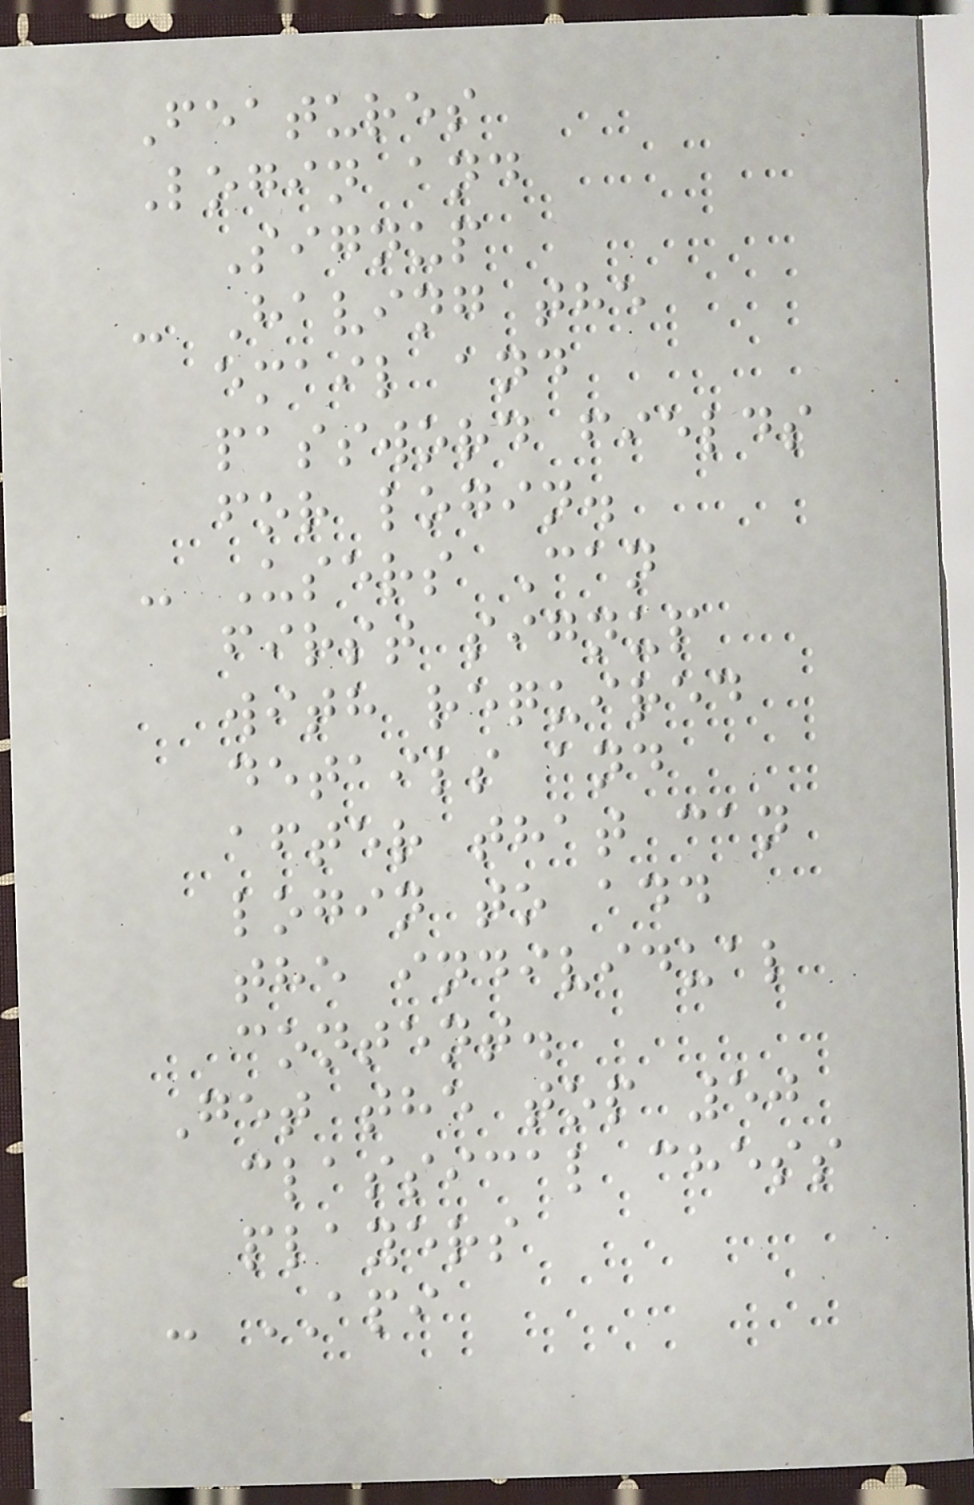Features
Login and
Signup
- Having the
email and
password fields
for login.
- Users Can
first signup
with required
details and
after that can
login to add
the individual
content.
Get the top 50
classical chess
players
- API
